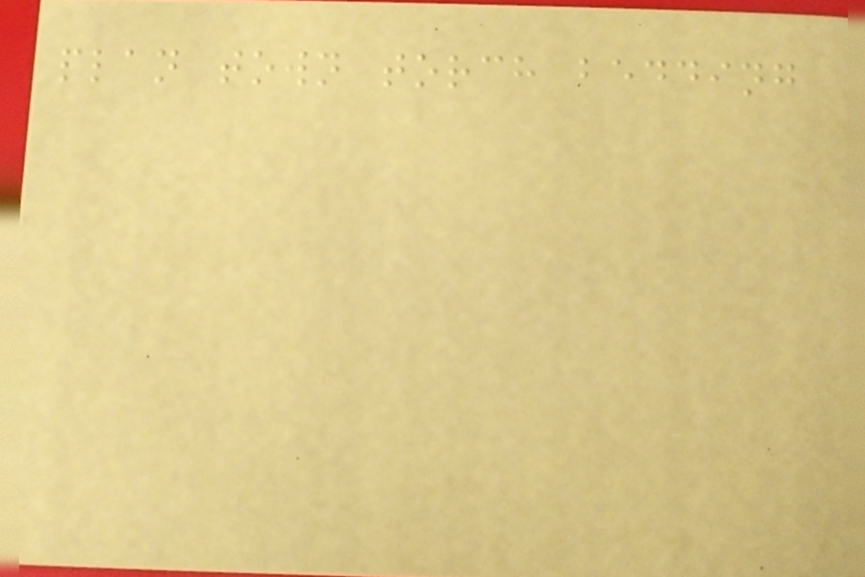plan town torch bedding
